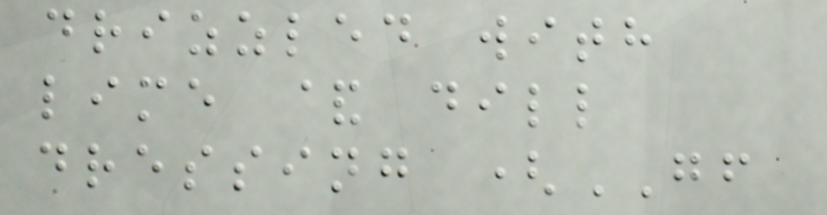drizzled with
lime & dill
dressing (GF
